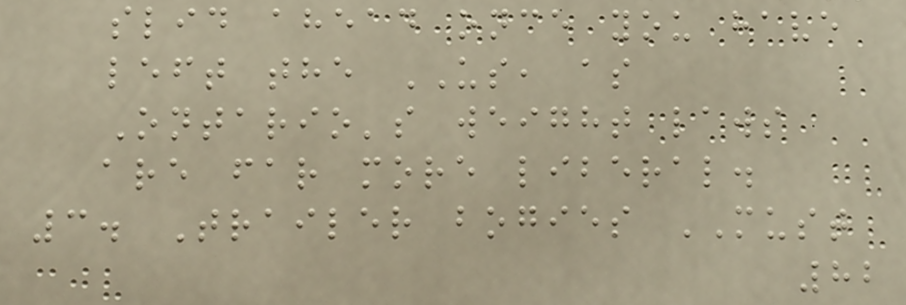slid ahead once you have
left the US, as
Ontario's weight laws
are far more liberal.
3. Trailer bogies MUST
82
